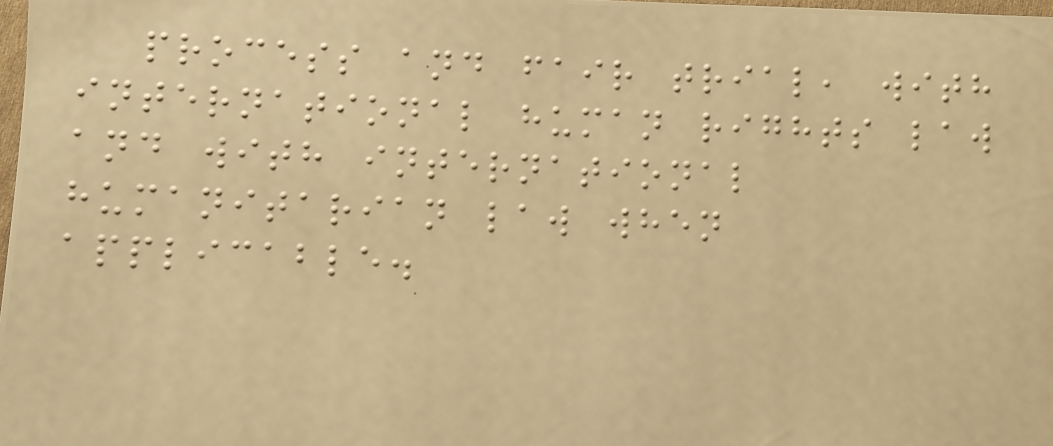process and fair trial, with
international human rights law
and with international
humanitarian law when
applicable.
